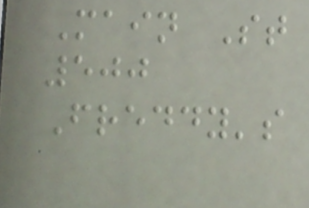Main St
500
Freddy's
